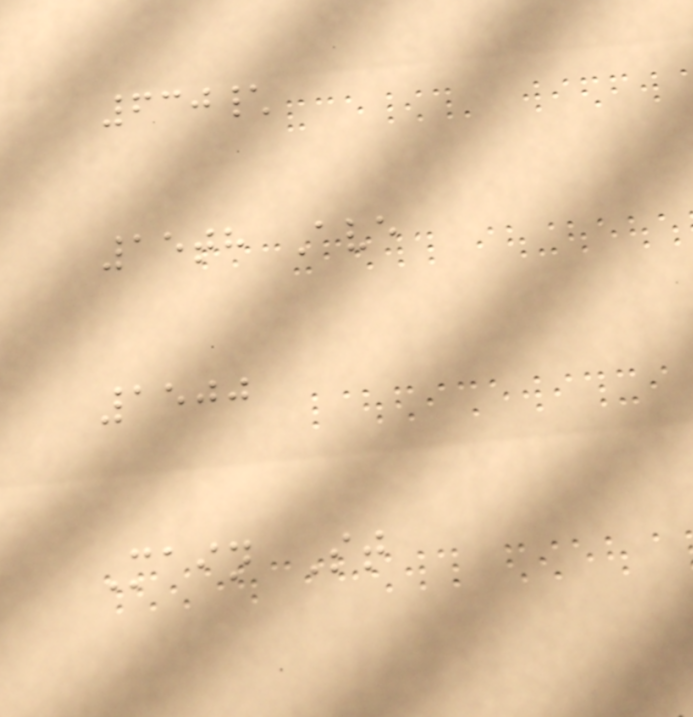630\
15th Ave
1500
Main St
